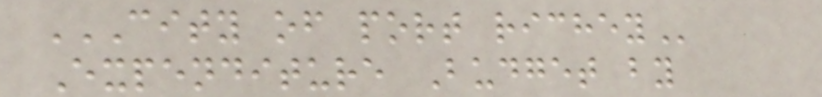CITY OF PORT RICHEY
Expenditure Budget by
